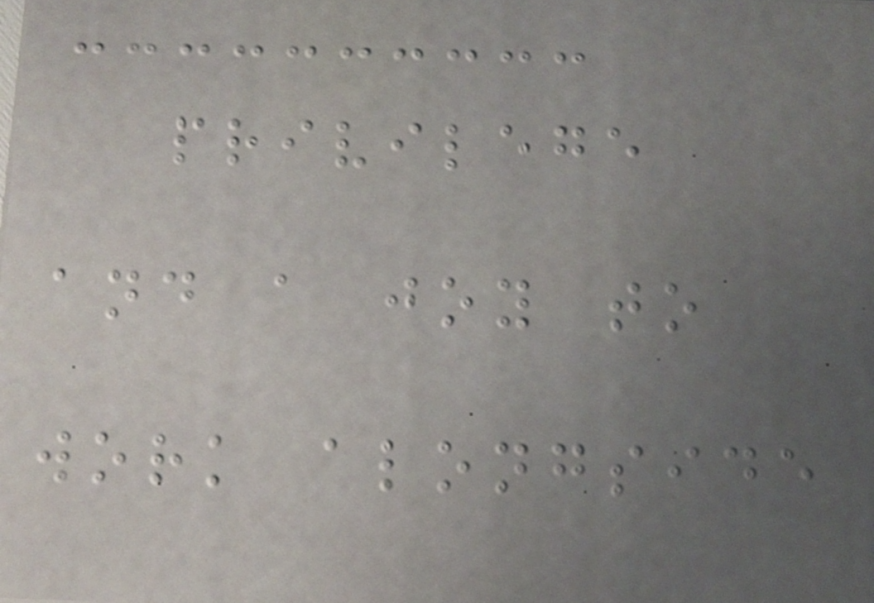privilege
and a joy to
work alongside
